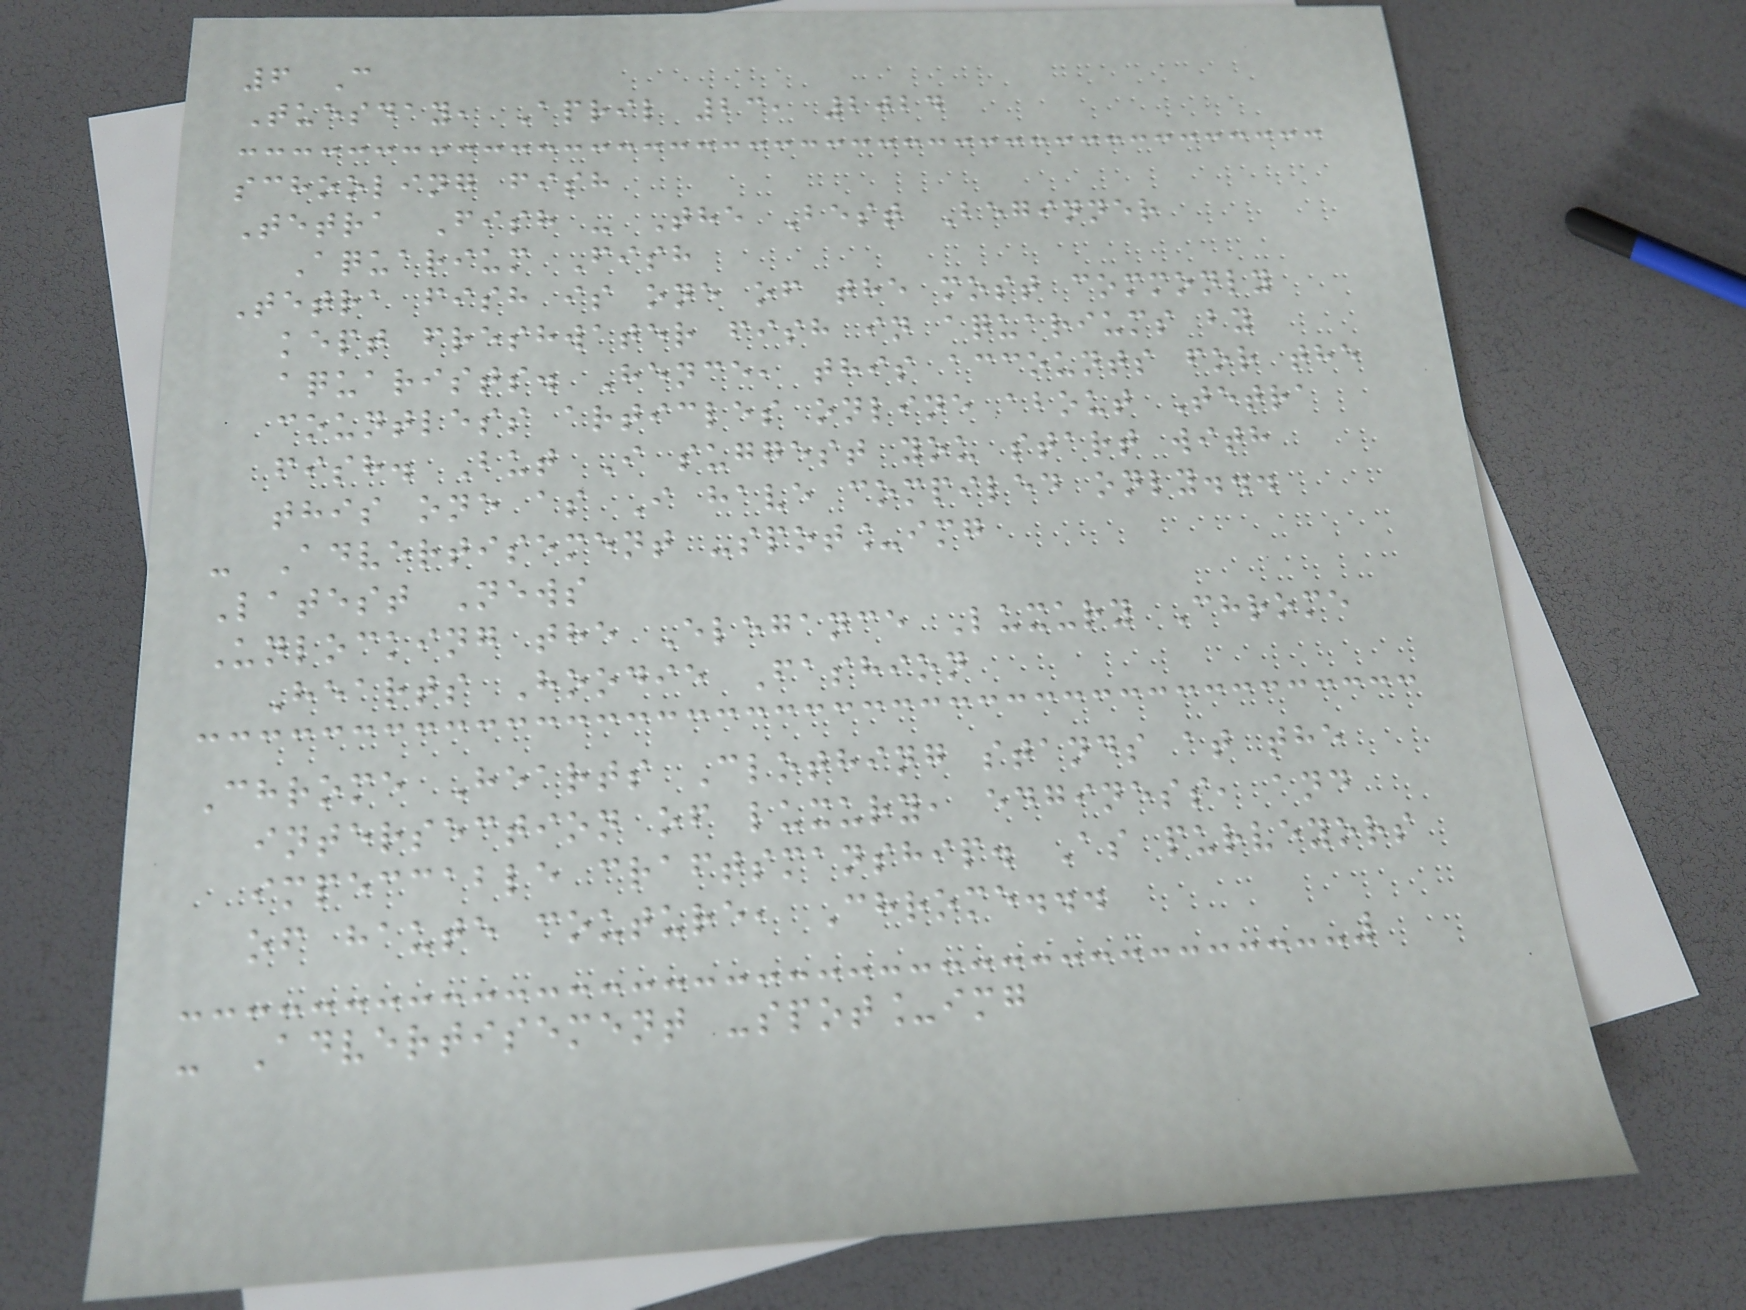6 C
Tuesday, April 23, 2024
schooling fish
Tetra Fish - The Best Beginner
Aquarium Fish
Tetra fish is one of the most commonly
kept freshwater fish in aquariums by
aquarists. Hence, this accounts for the
countless articles online about Tetra
fish. But I suggest you start with
this one as I have compiled only...
- Advertisement -spot_img
Latest News
Unlocking the Elegance Luxury Chrome
Hearts Hoodie Fashion
Chrome Hearts Clothing stands at the
intersection of luxury, edginess, and
impeccable craftsmanship. As purveyors
of haute couture, Chrome...
- Advertisement -spot_img
